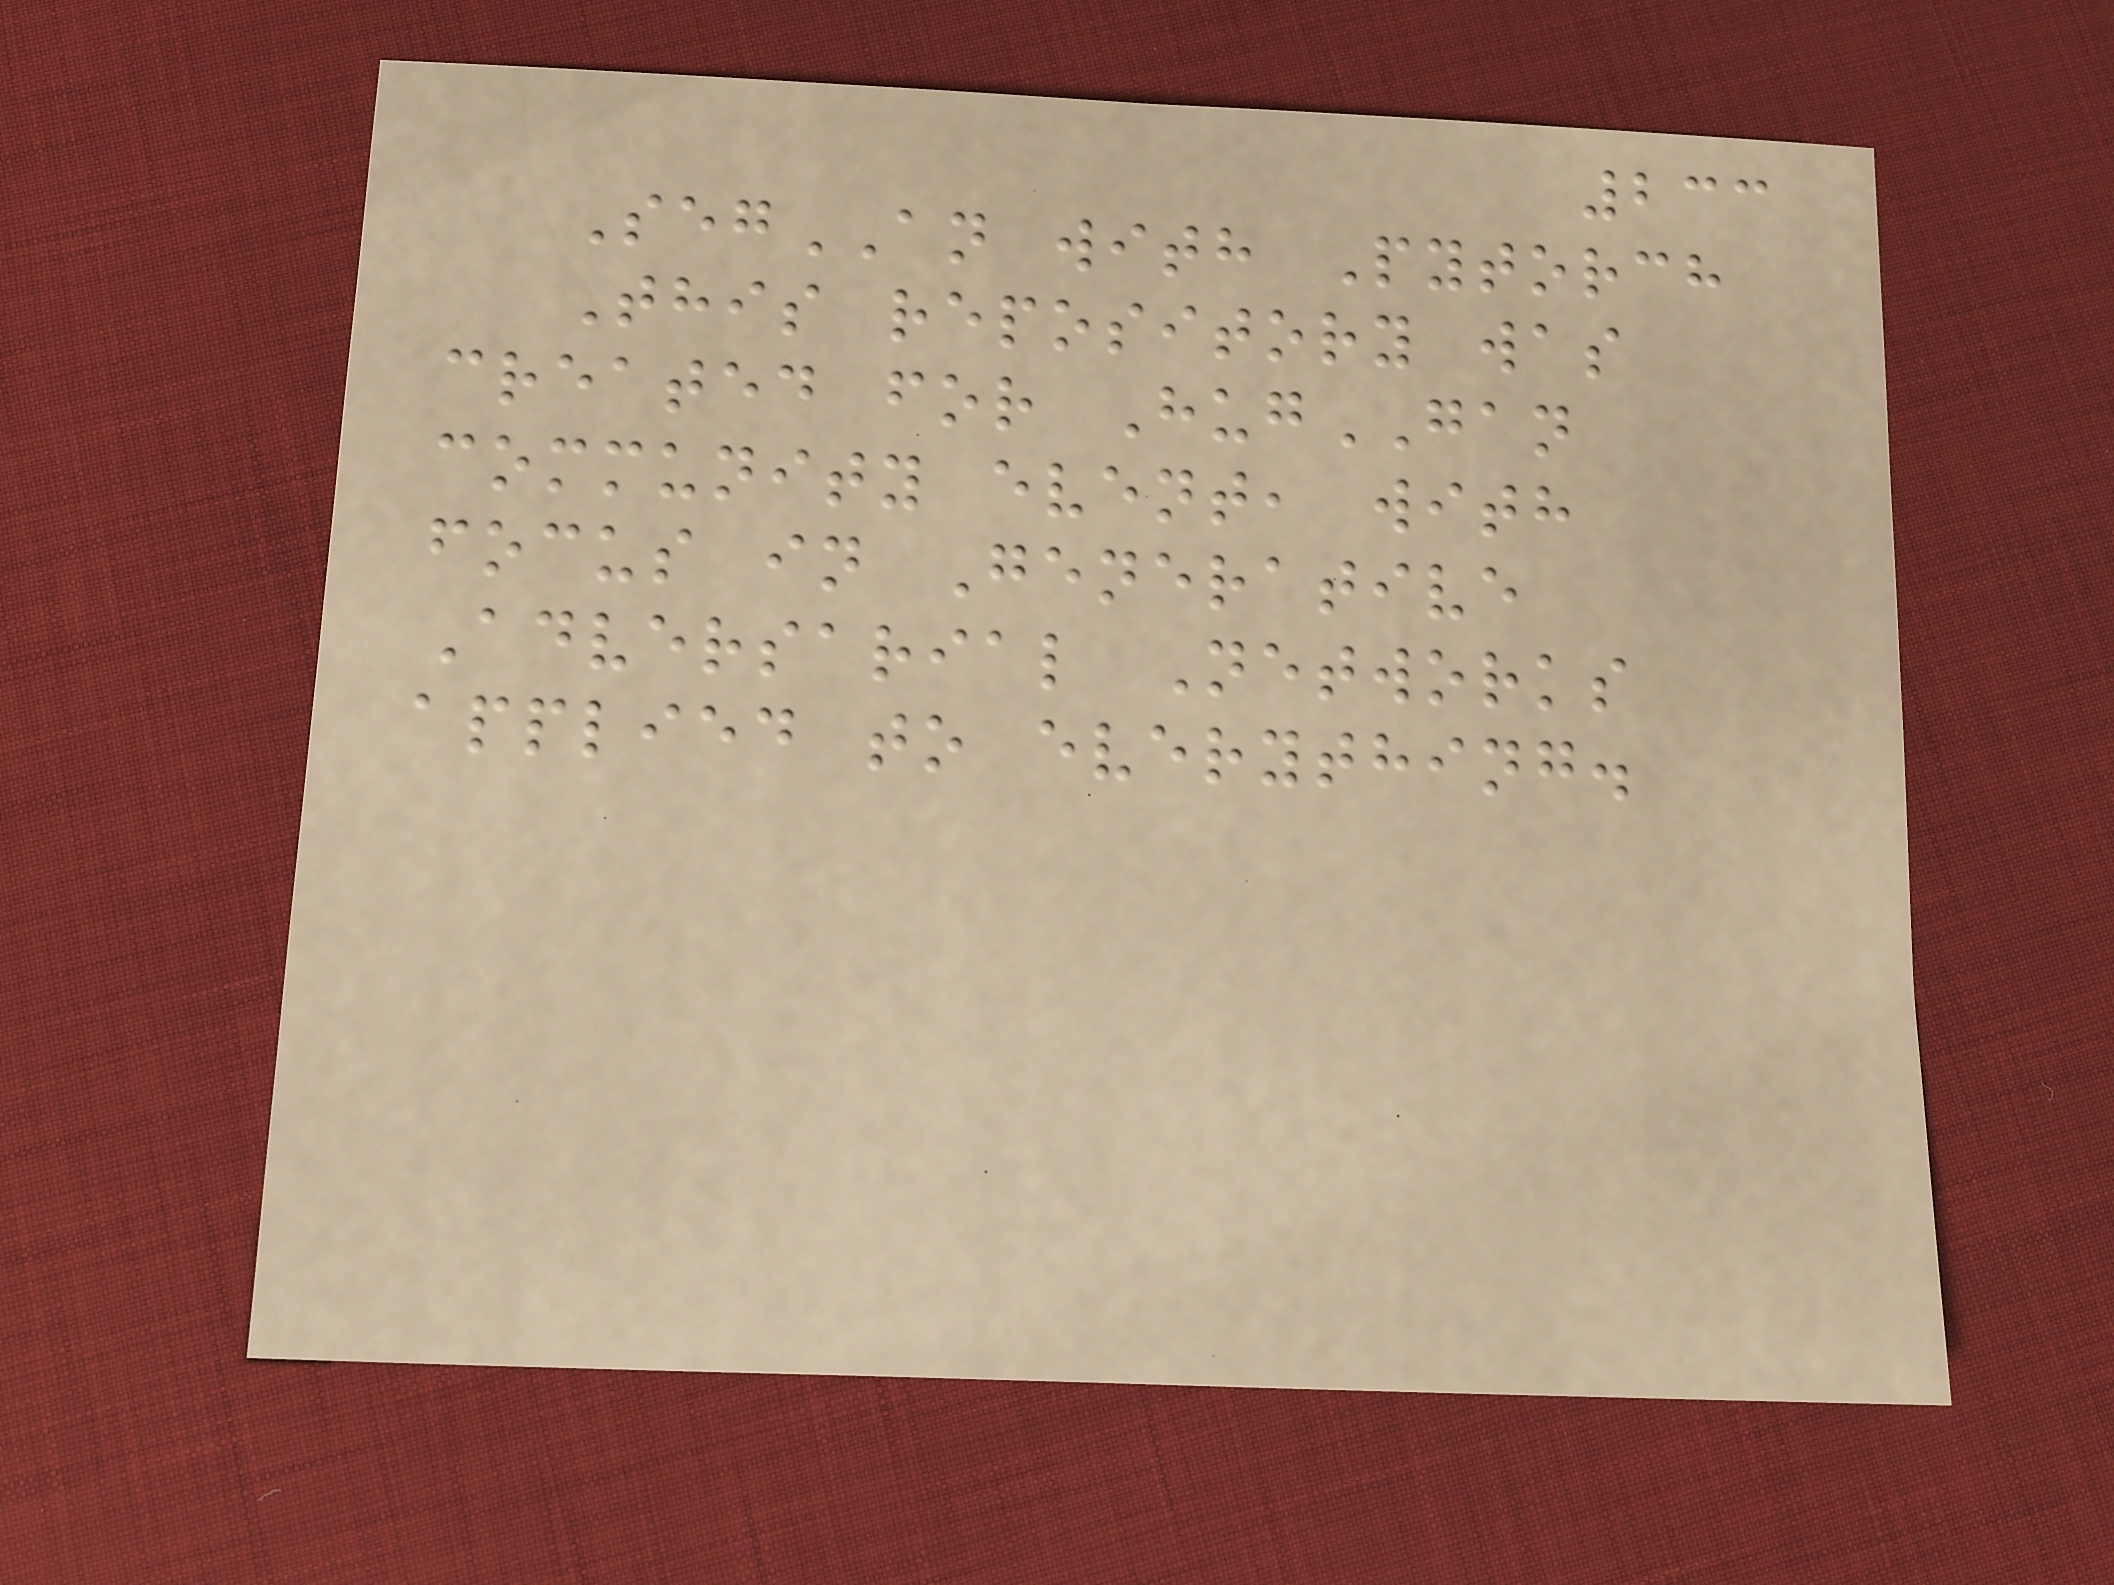233
SegAN with Pytorch
This repository was
created for HugGAN
community event, with
focus in Generative
Adversarial Networks
applied to everything.
